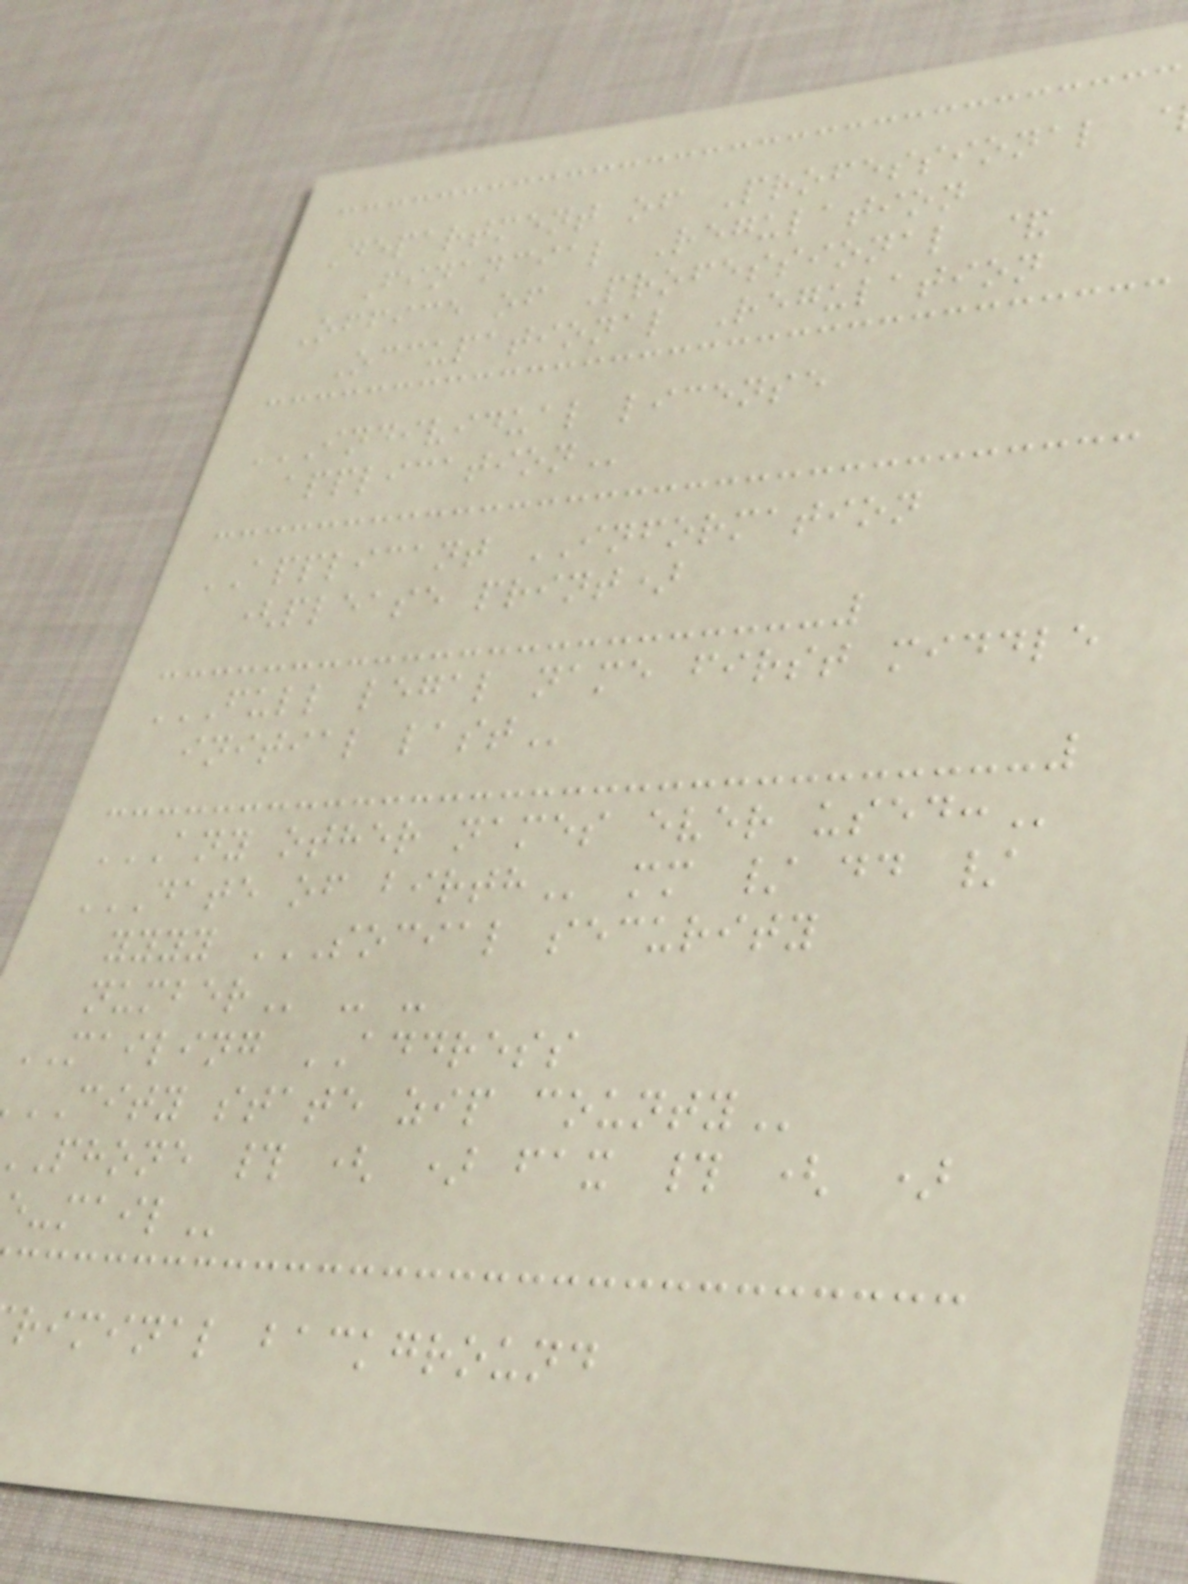Department of Professional
Financial Regulation
Office of Professional &
Occupational Regulation
INDIVIDUAL LICENSE
APPLICANT INFORMATION
(please print)
FULL LEGAL NAME FIRST MIDDLE
initial
ANY OTHER NAMES EVER USED:
DATE OF BIRTH mm / dd /
yyyy SOCIAL SECURITY
MAILING ADDRESS
CITY state zip
phone # ( ) fax # ( )
riminal background
